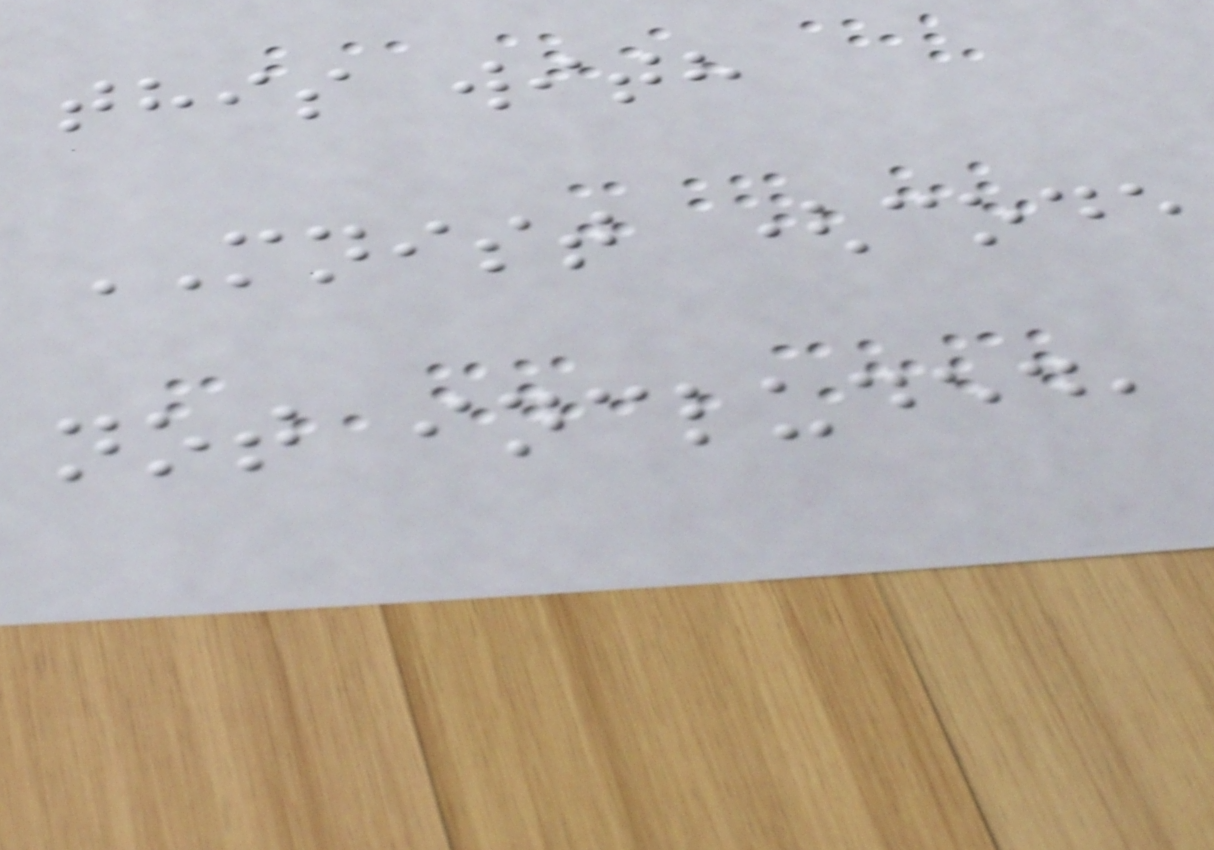this with
MNIST (code
not included,
